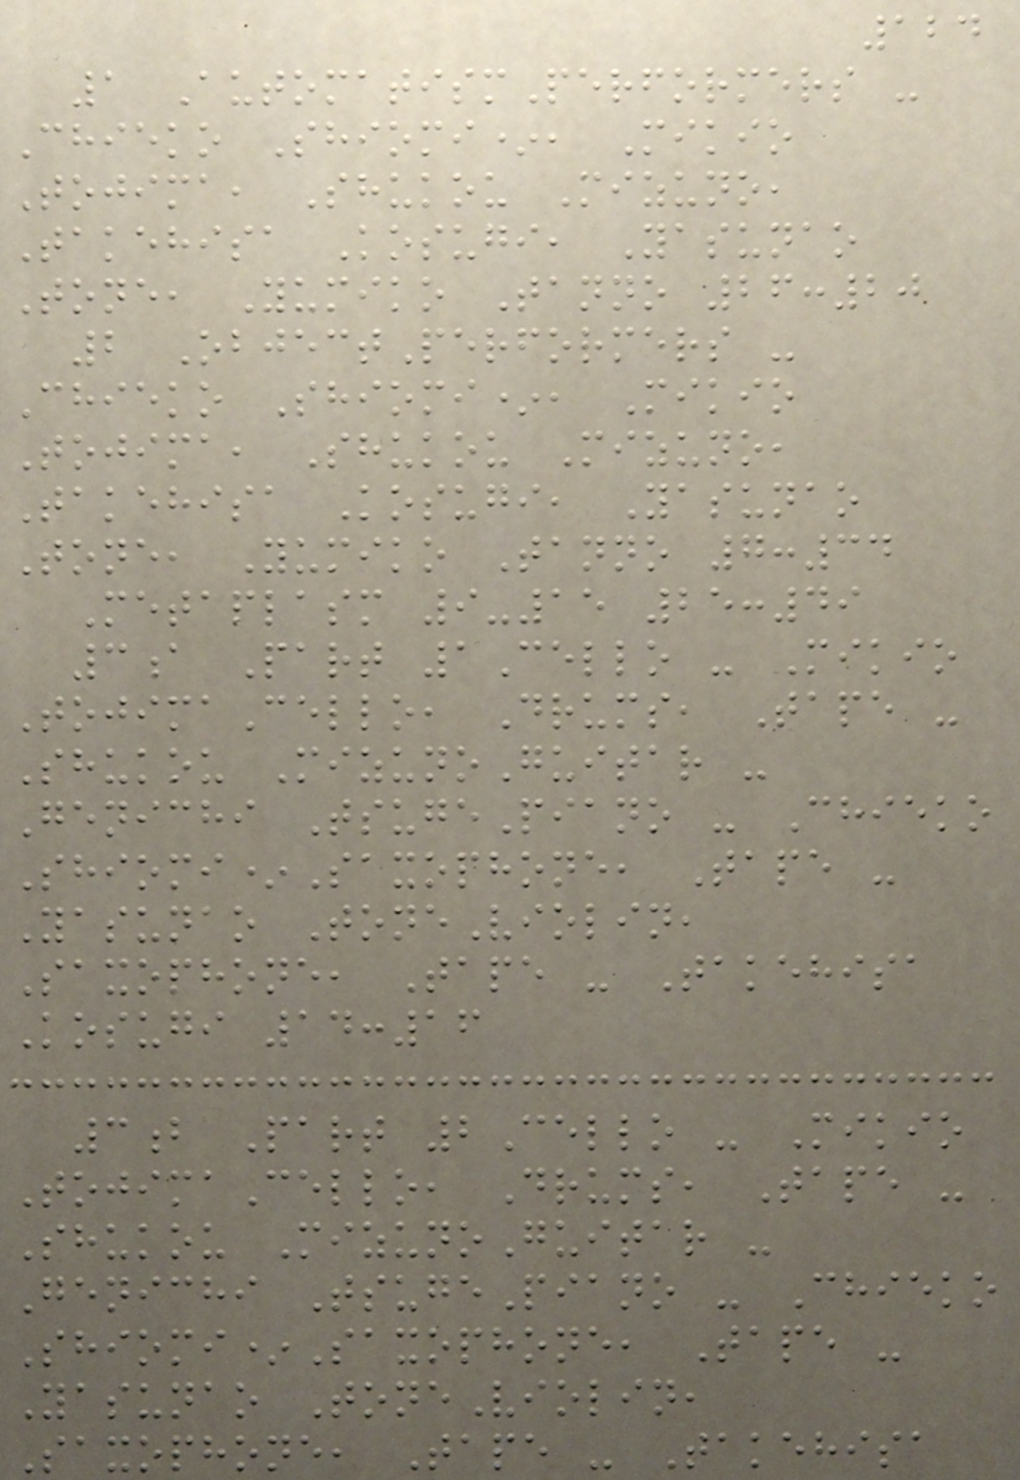124
1 AutomatismPerformers -
Chieko Shiomi*, Mikio
Tojima, Shukou Mizuno,
Takehisa Kosugi, Yasunao
Tone, Yumiko Tanno 26:20
2 ObjectPerformers -
Chieko Shiomi*, Mikio
Tojima, Shukou Mizuno,
Takehisa Kosugi, Yasunao
Tone, Yumiko Tanno 7:34
Metaplasm 9-15 25:49
3a Part 1Cello - Mikio
TojimaCello, Drums, Tape -
Shukou MizunoGuitar -
Genichi TsugePiano - Chieko
Shiomi*Saxophone, Tape -
Yasunao ToneViolin,
Saxophone, Tape - Takehisa
Kosugi 14:16
3b Part 2Cello - Mikio
TojimaCello, Drums, Tape -
Shukou MizunoGuitar -
Genichi TsugePiano - Chieko
Shiomi*Saxophone, Tape -
Yasunao ToneViolin,
Saxophone, Tape - Takehisa
